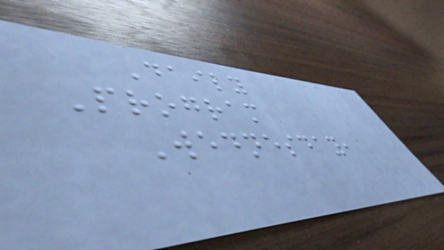Daily
Program
Wednesday,
